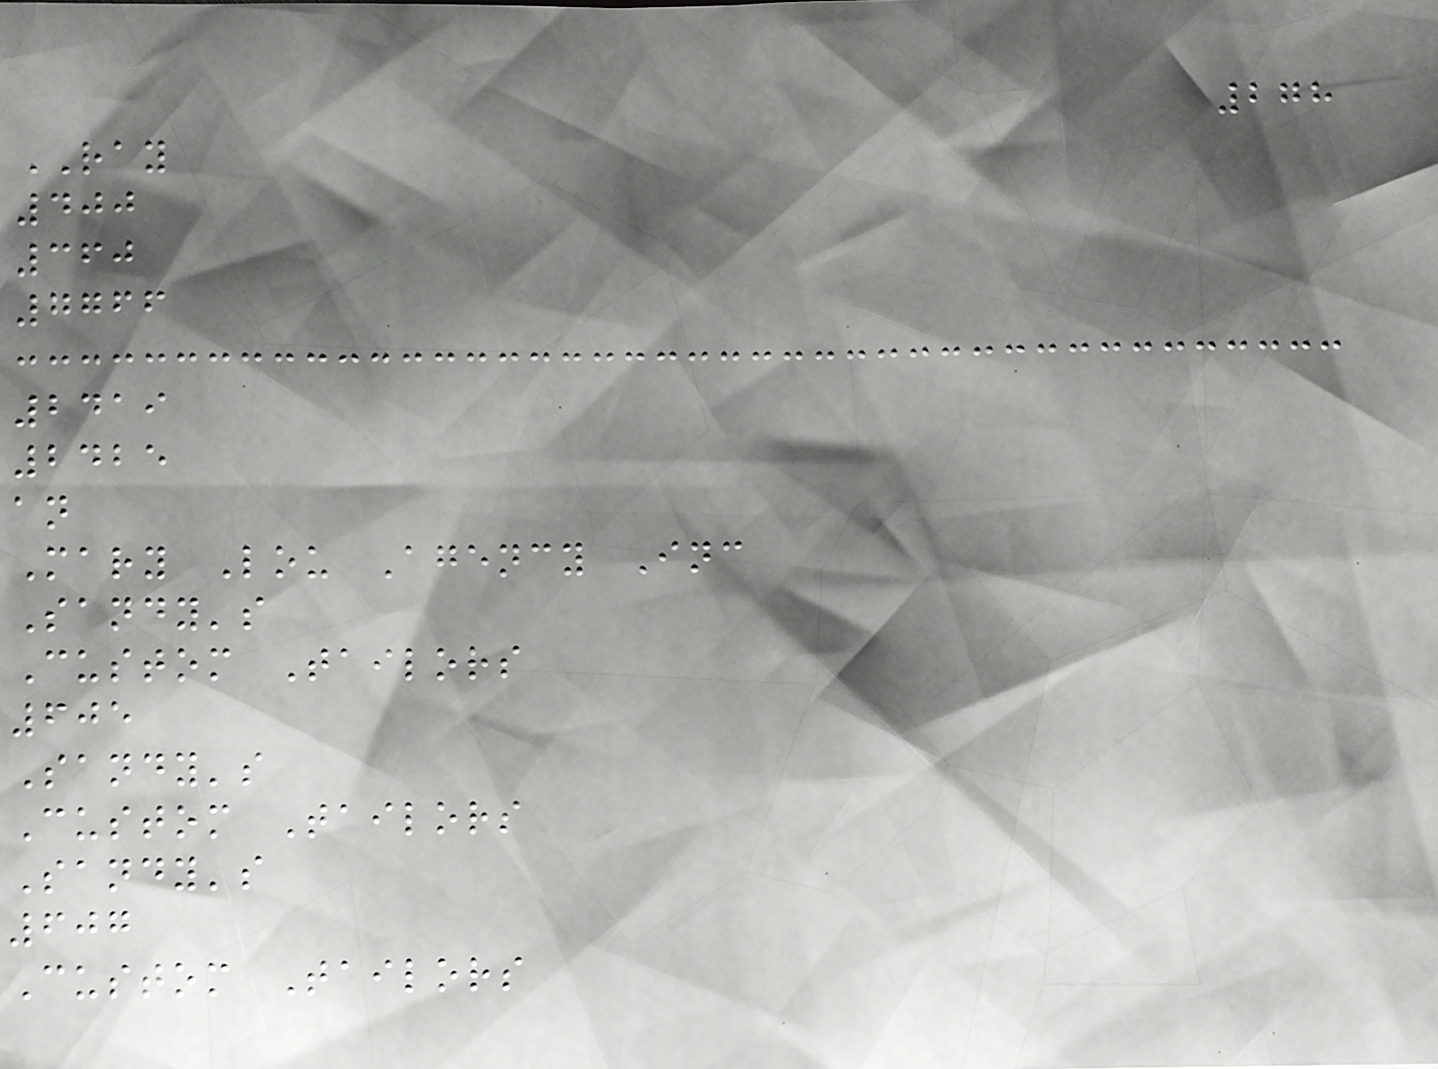278
RAY
400
360
7766
2419
2425
an
Mary Lou Agency Inc
Sandy's
Custom Tailors
605
Sandy's
Custom Tailors
Sandy's
607
Custom Tailors
